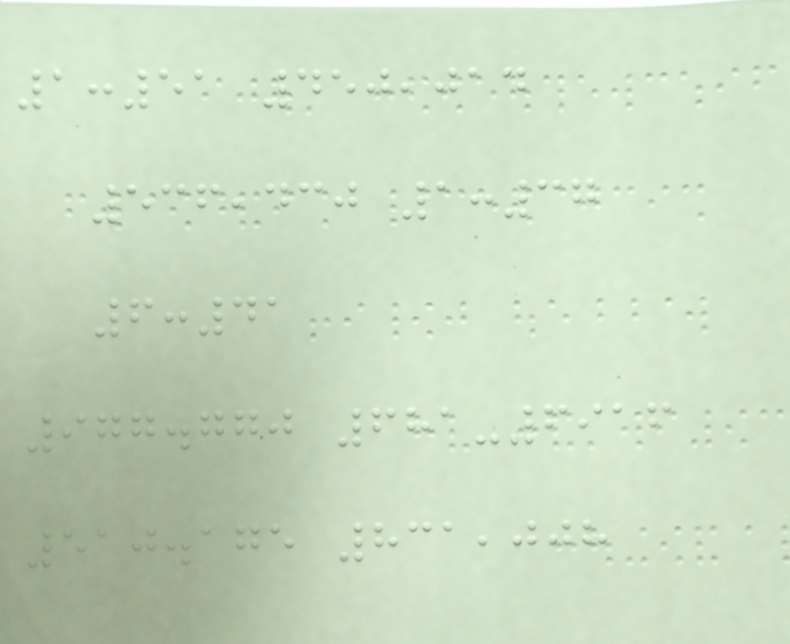1:51 450,014
536,430 1:37
6:41
977.770 681-6916
510.175 831,008
